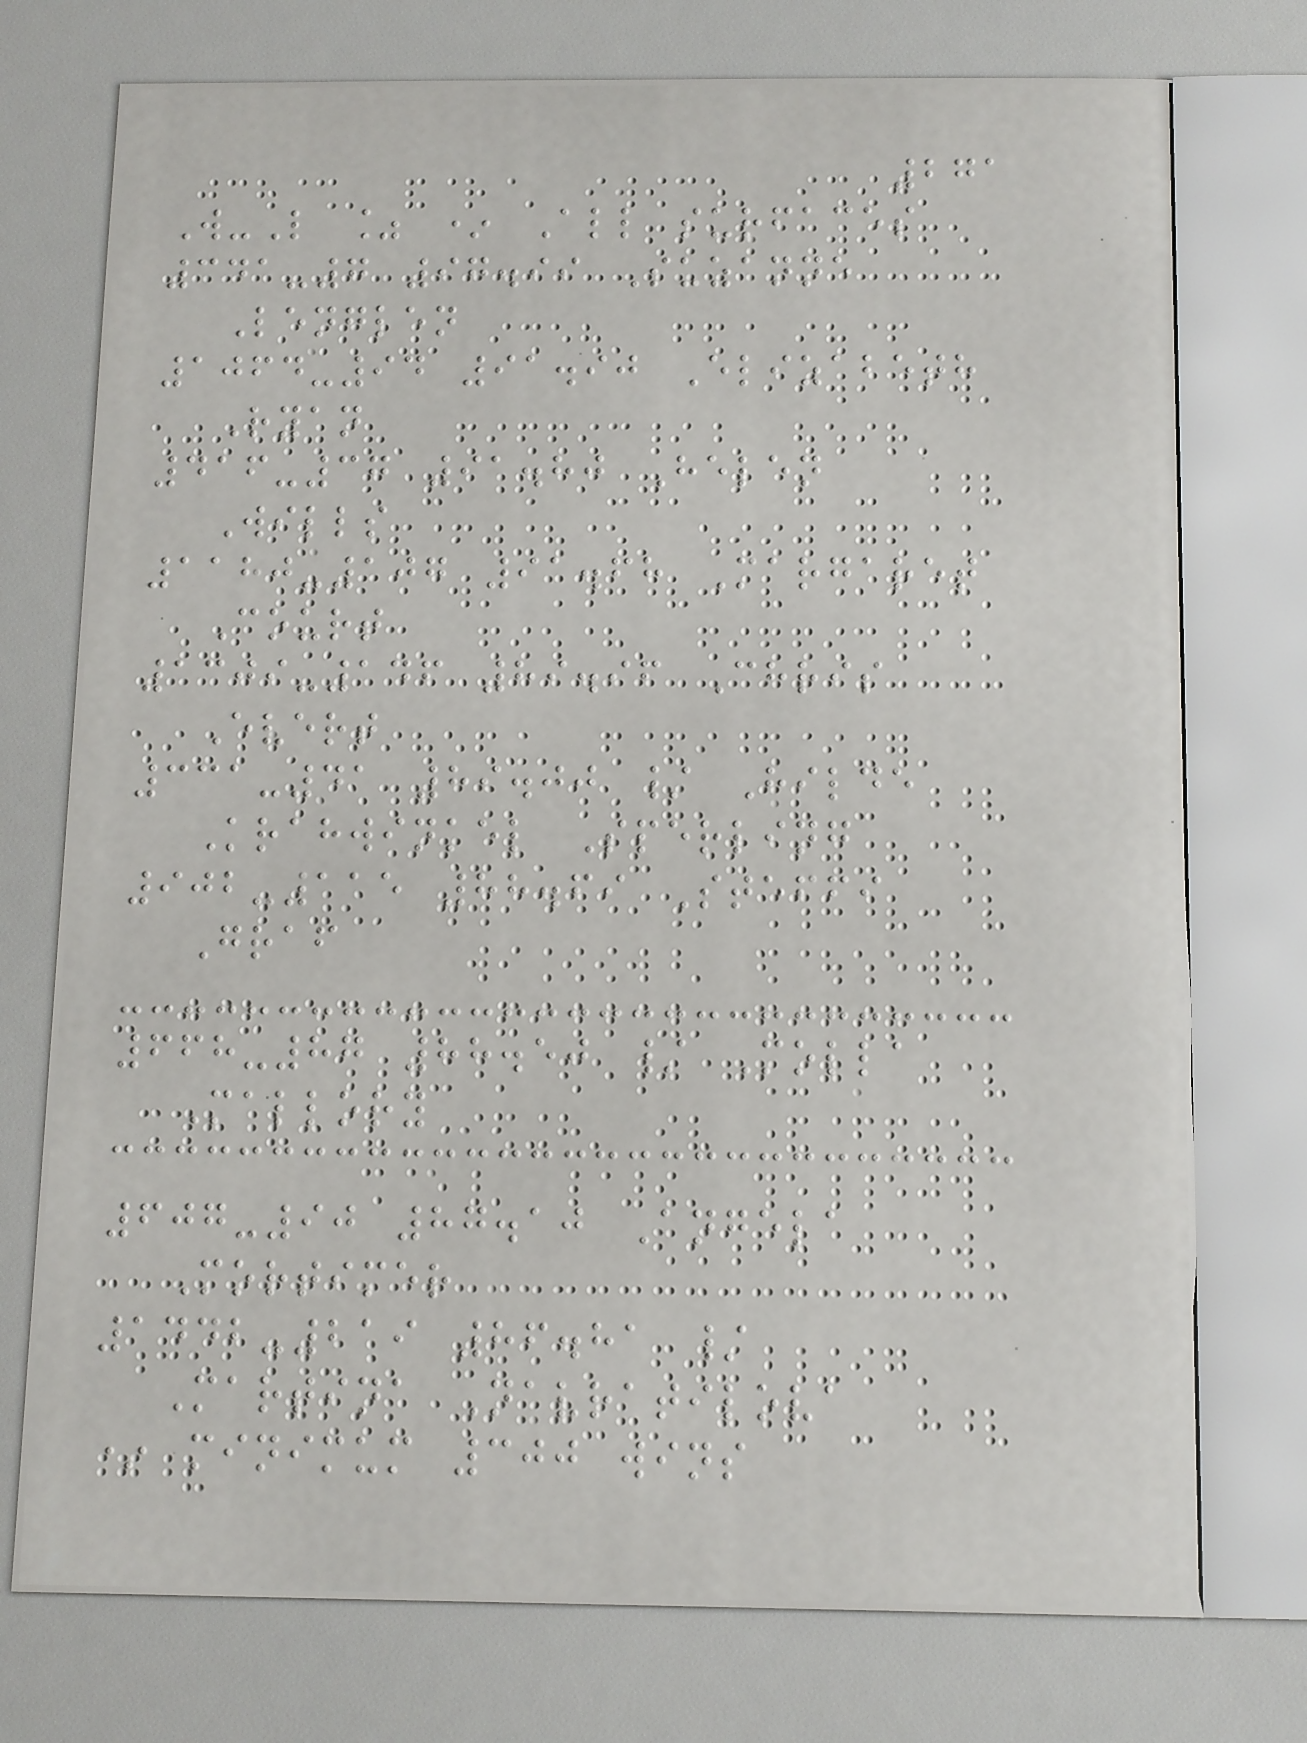271
W-L % * All surfaces
341-7 97.99 Suzanne
Lenglen
1064-94 91.90 Elizabeth
Ryan
416-37 91.80 Helen
Wills
1180-107 91.68 Margaret
Court
1309-146 89.96 Chris
Evert
331-41 89.00 / Hilde
Krahwinkel Sperling
902-115 88.69 Steffi
Graf
668-87 88.50 / Molla
Mallory
607-90 87.10 Angela
Mortimer
1442-219 86.81 /
Martina Navratilova
* minimum 300 wins
